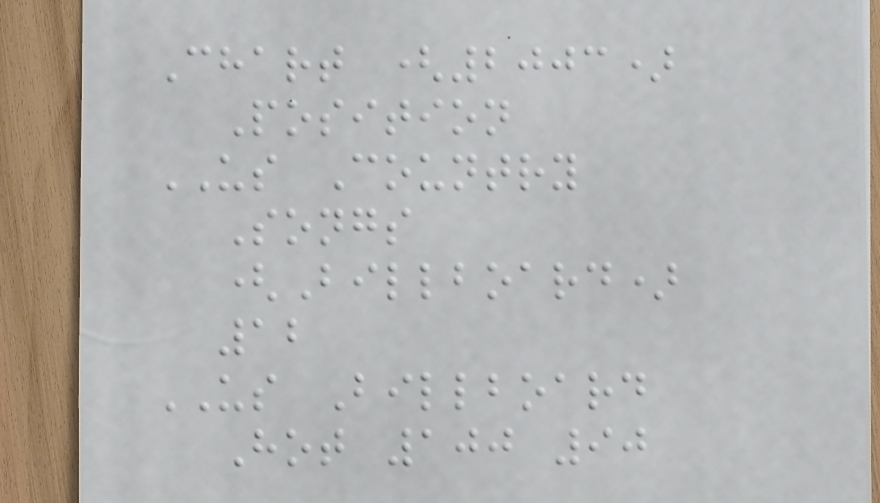Chart (2003)
Position
US Country
Songs
(Billboard)
12
US Billboard
Hot 100 90
